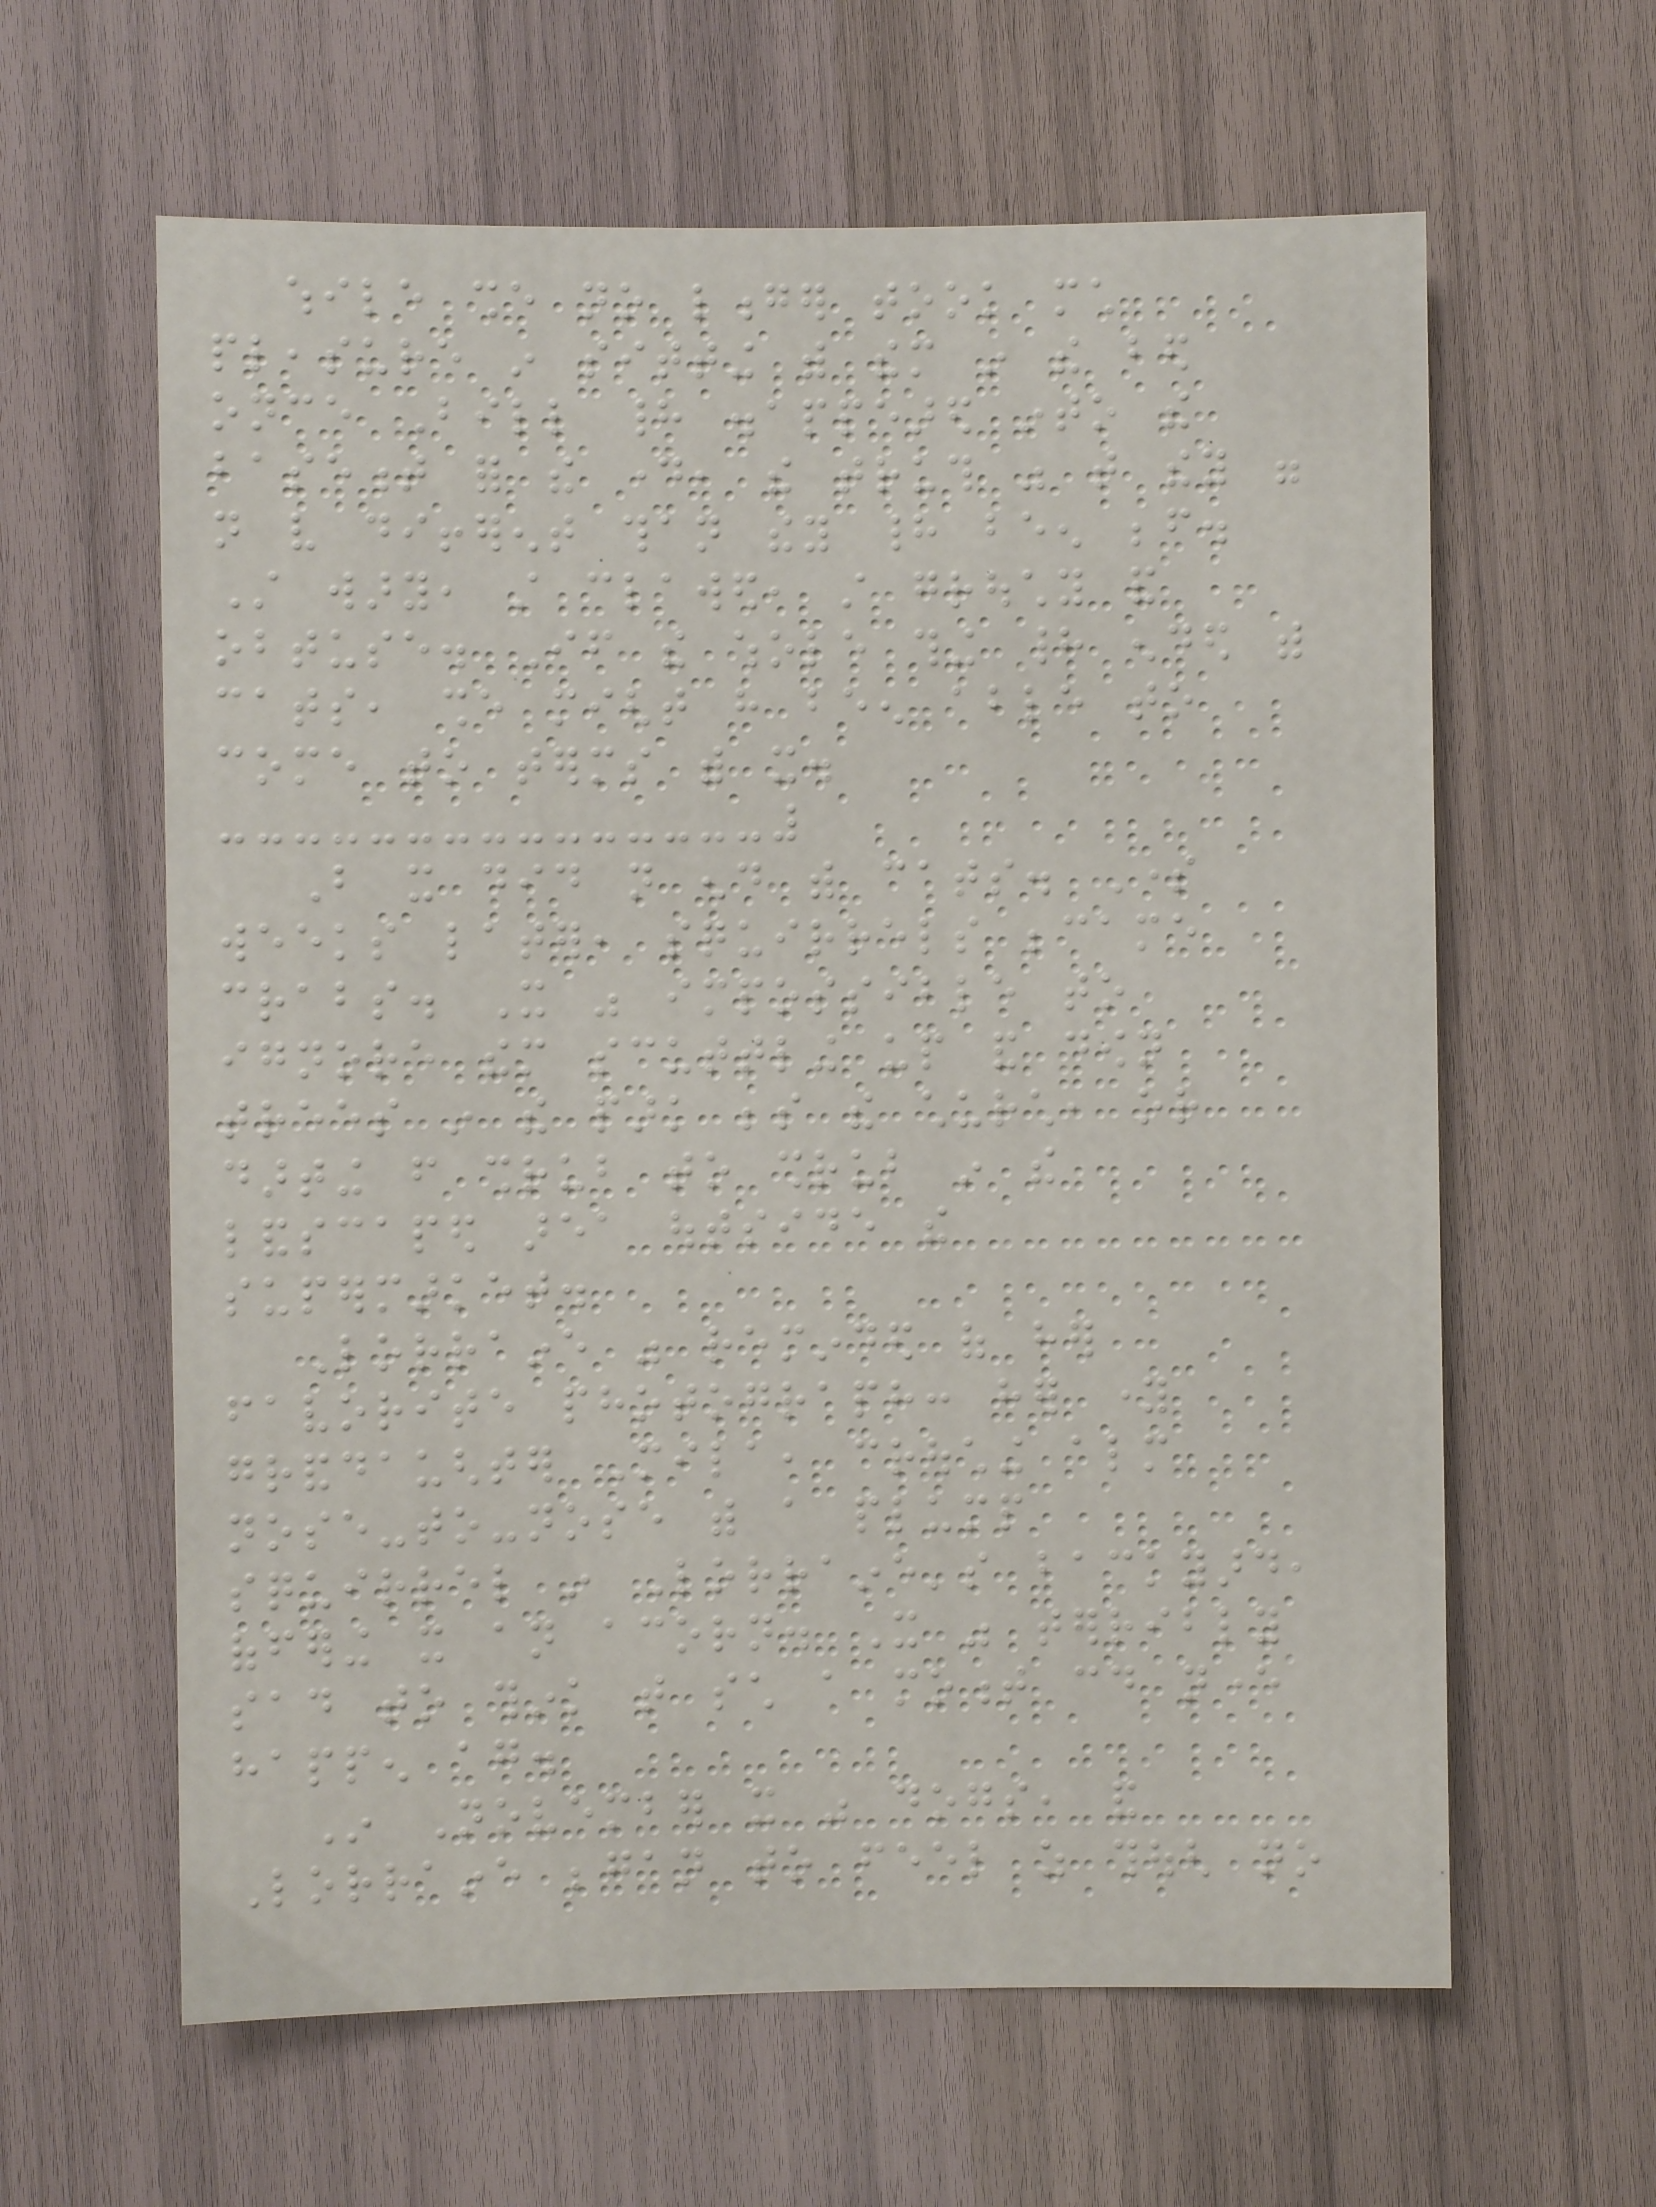while she no longer took much
pleasure in sitting with them in the bed
once Bill had disappeared into the
basement for the day, the truth was that they were
not very different than they had been before.
Still wary, still clawed, still grouchy and
obtuse. If the whole thing had ended with
cats, she might have been able to
come to terms with it.
But it did not end with cats. Some
weeks later, squirrels became
crabs. It was impossible to
ignore them scuttling up and down
trees in the park beside the church, or
darting from shrub to shrub in the
landscaped area outside the
supermarket.
Lorraine was reminded of her
favorite photograph: her young
granddaughter Mila, crouching almost
nose-to-nose with a plump
squirrel in Lorraine's backyard,
offering it an acorn. It was terribly
sad to think that such a moment could never
happen again.
In November it was dogs, and
Lorraine began to feel as though no
